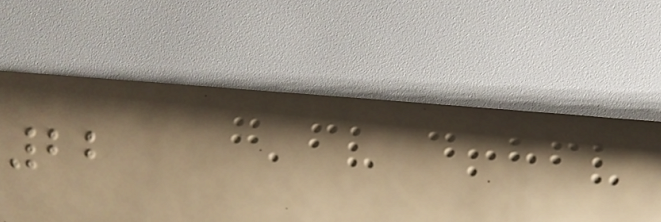22
